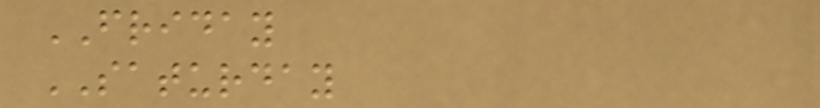FRIDAY
SATURDAY
